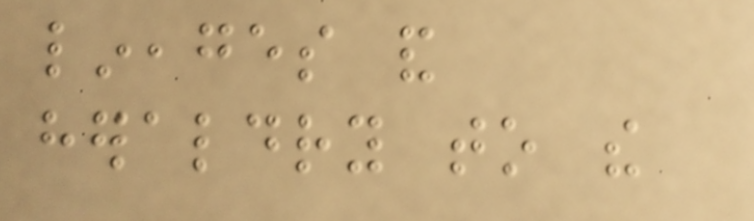lineages and
heraldry to the
